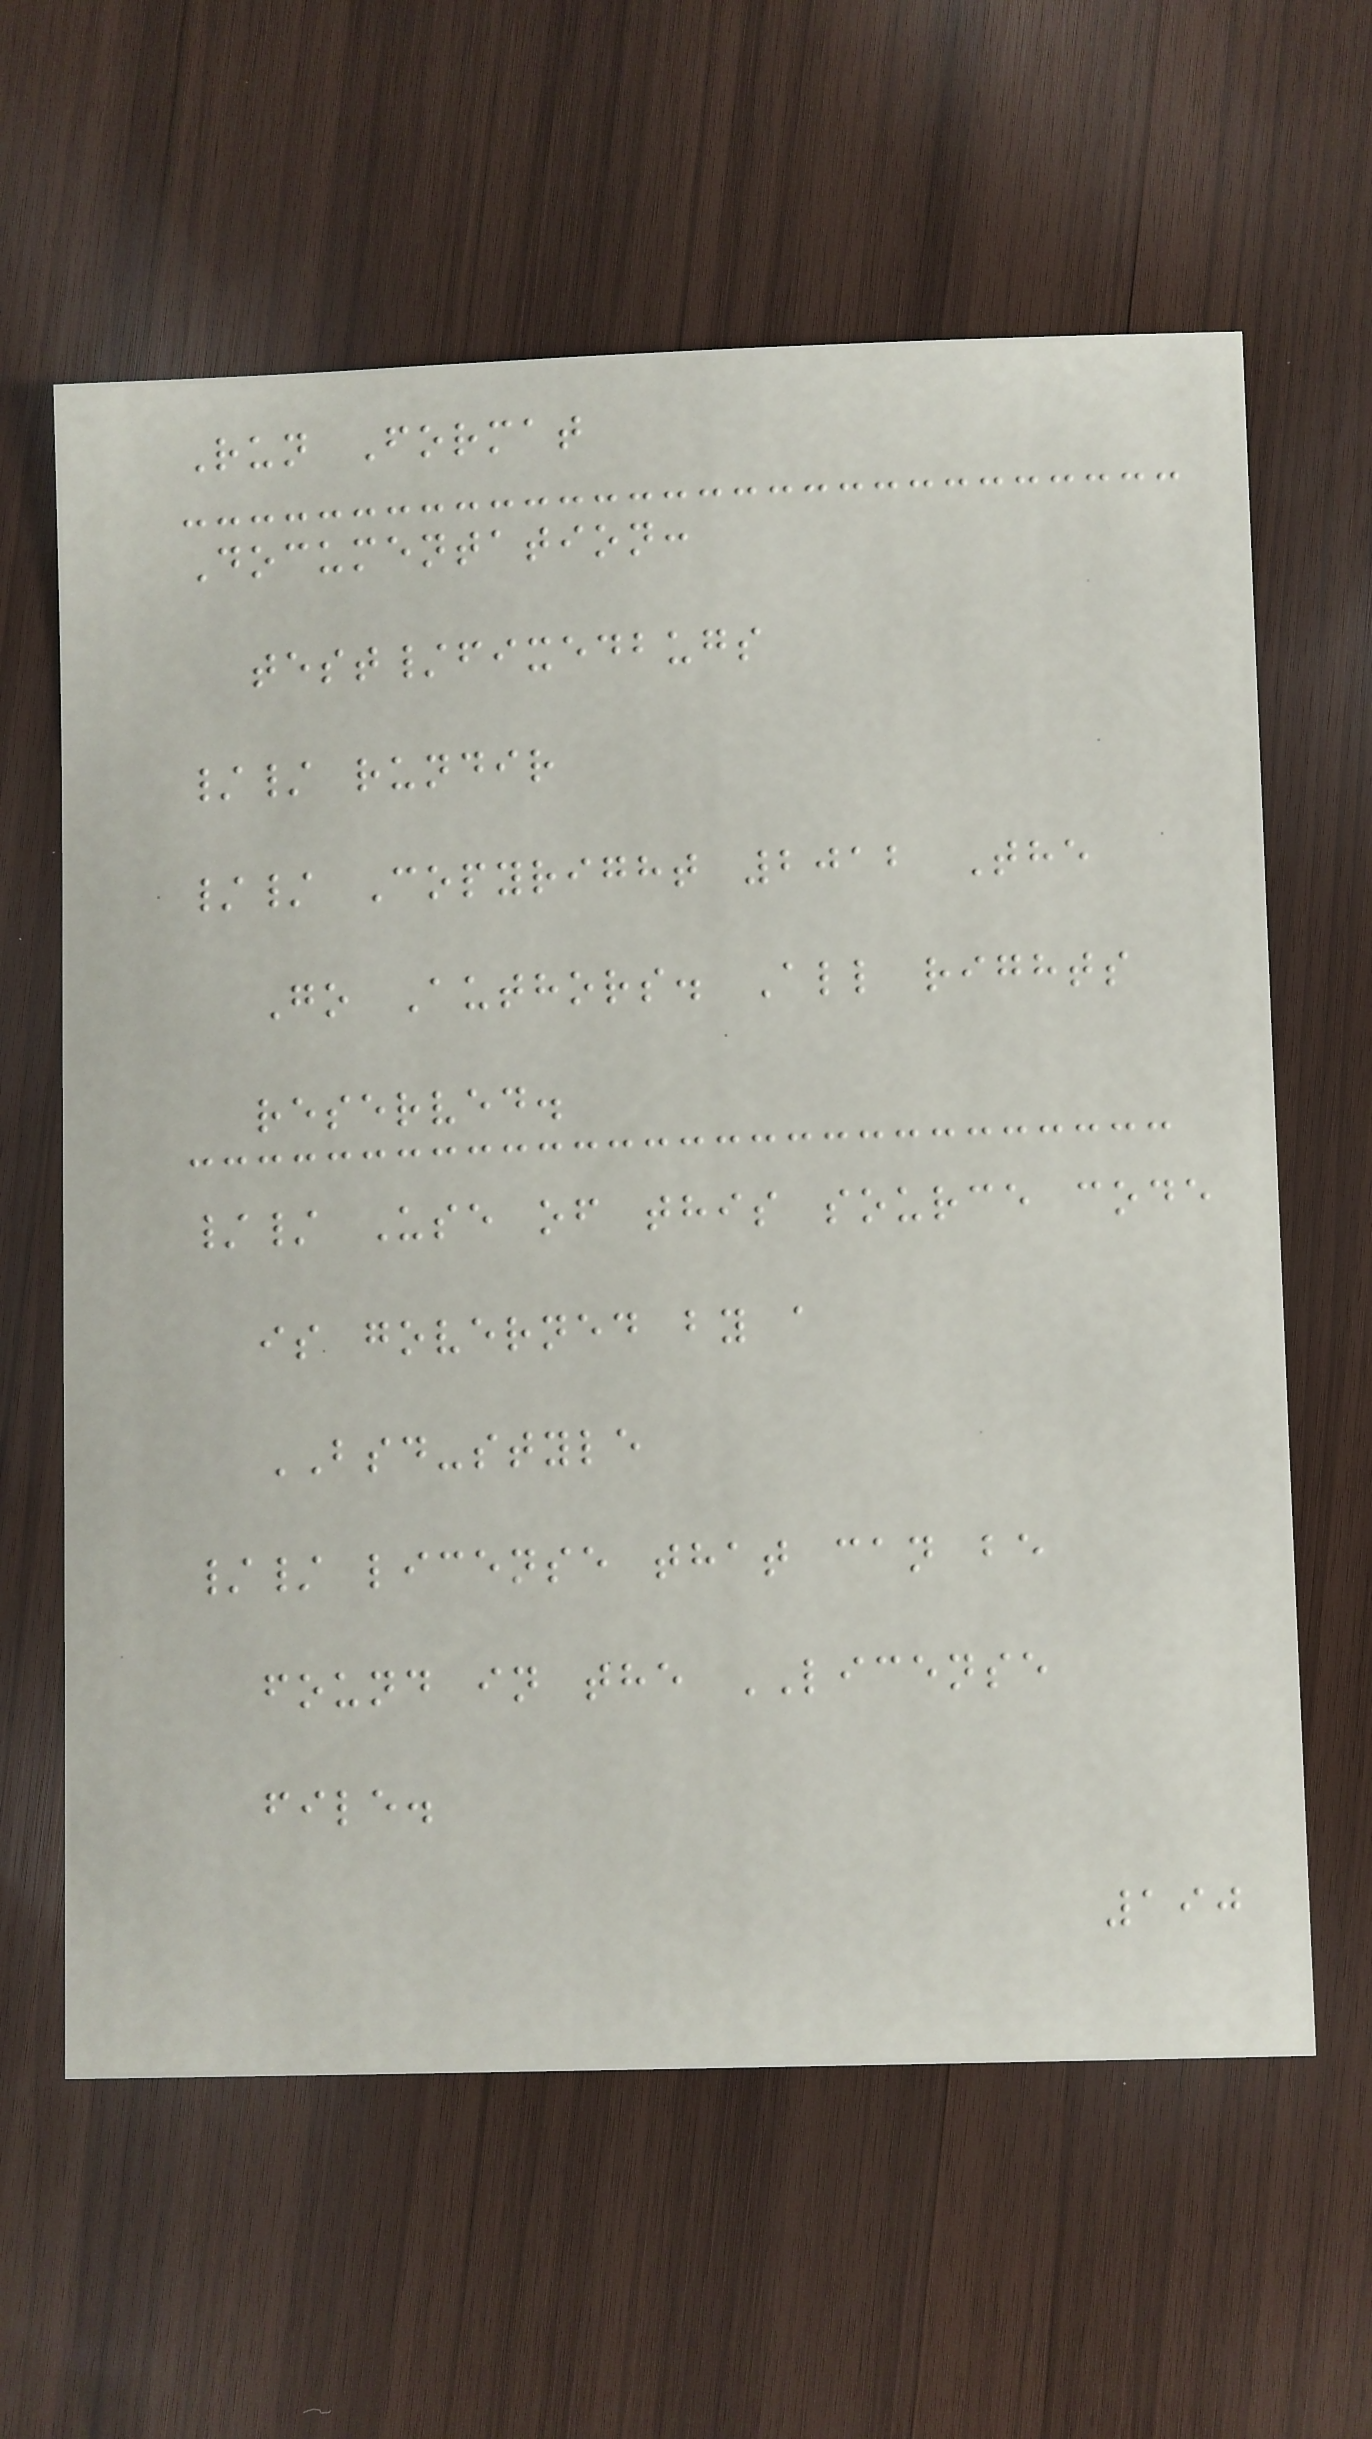Run Format
Documentation:
test/fixedbugs
// rundir
// Copyright 2012 The
Go Authors. All rights
reserved.
// Use of this source code
is governed by a
BSD-style
// license that can be
found in the LICENSE
file.
190
